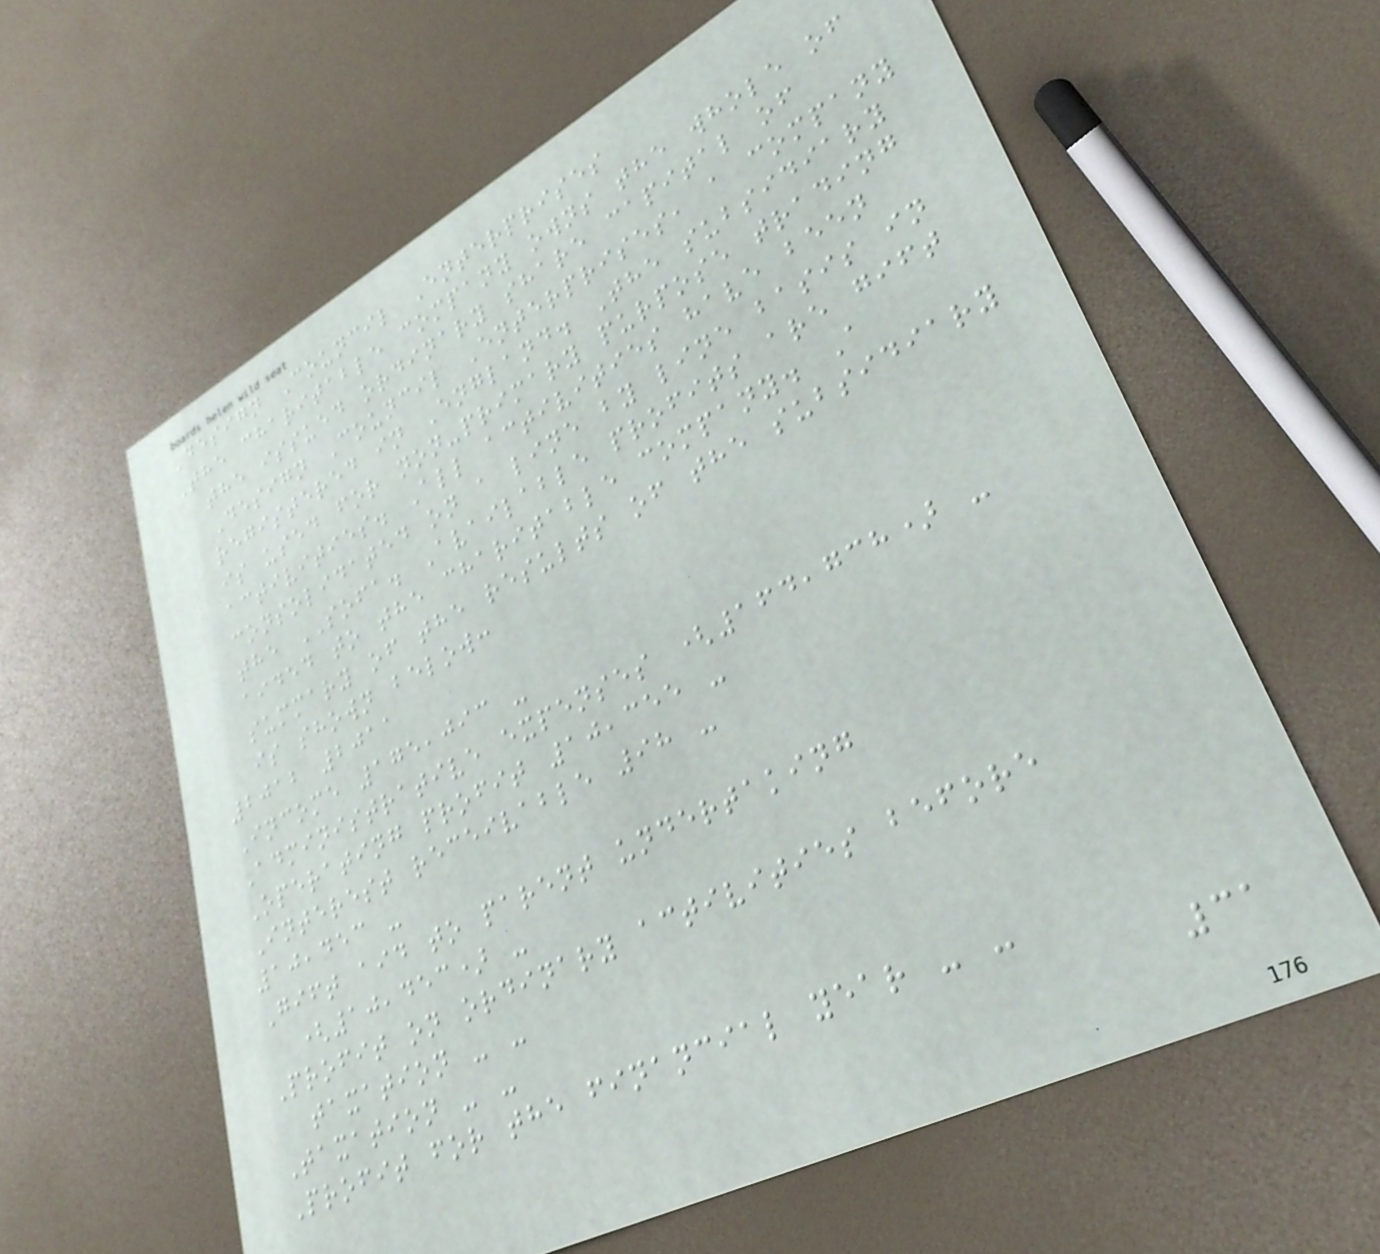Design Council Enterprises
The charitable company owns the whole of
the issued ordinary share capital of
Design Council Enterprises, a company
registered in England. The subsidiary
is used for non-primary purpose trading
activities. All activities have been
consolidated on a line by line basis in
the SOFA. Available profits are gift
aided to the charitable company. A
summary of the results of the subsidiary
is shown below:
2012 2011
Income 175,093 -
Administrative expenses (164,738) -
Operating profit 10,355 -
Interest receivable 98 -
10,453 -
Gift aid to parent undertaking
(10,453) -
Profit on ordinary activities before
taxation - -
Taxation - -
Profit for the financial year - -
31
